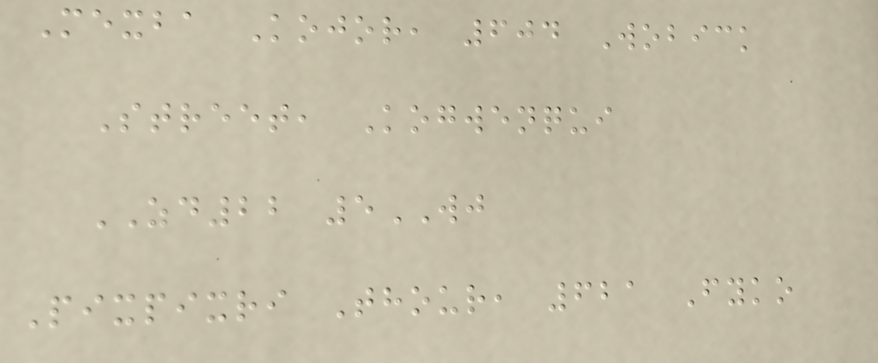Mexba Kojor, 604 Wobick
Street, Kogwenqui
ZD22 5WJ
Pixpixri Thour, 621 Fyko
